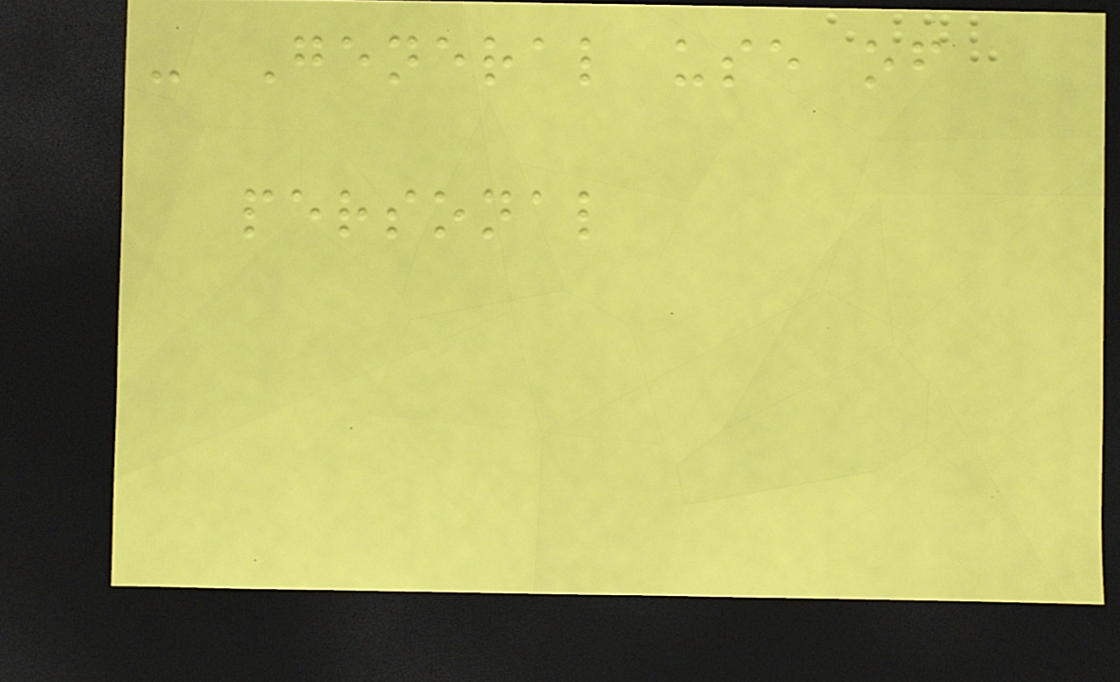- General use of
personal
